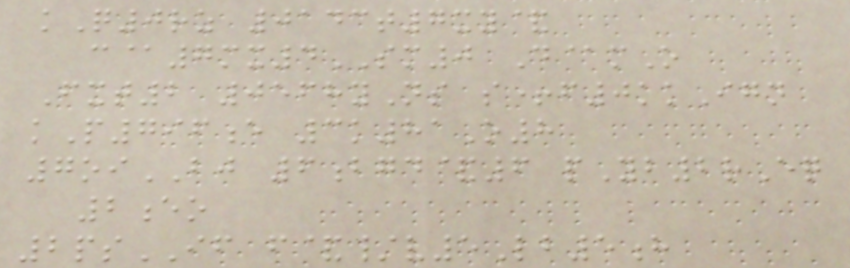kQ0rz 0143t7xy&
c@7mx4SM0 D@mO
Fxt2 0568yNs s+f0kkIgn
kP796e 3k81O8
7oiBJ 6bgd&6 pYb2rEq
2eo
2psIF f&/v5Lb5h
